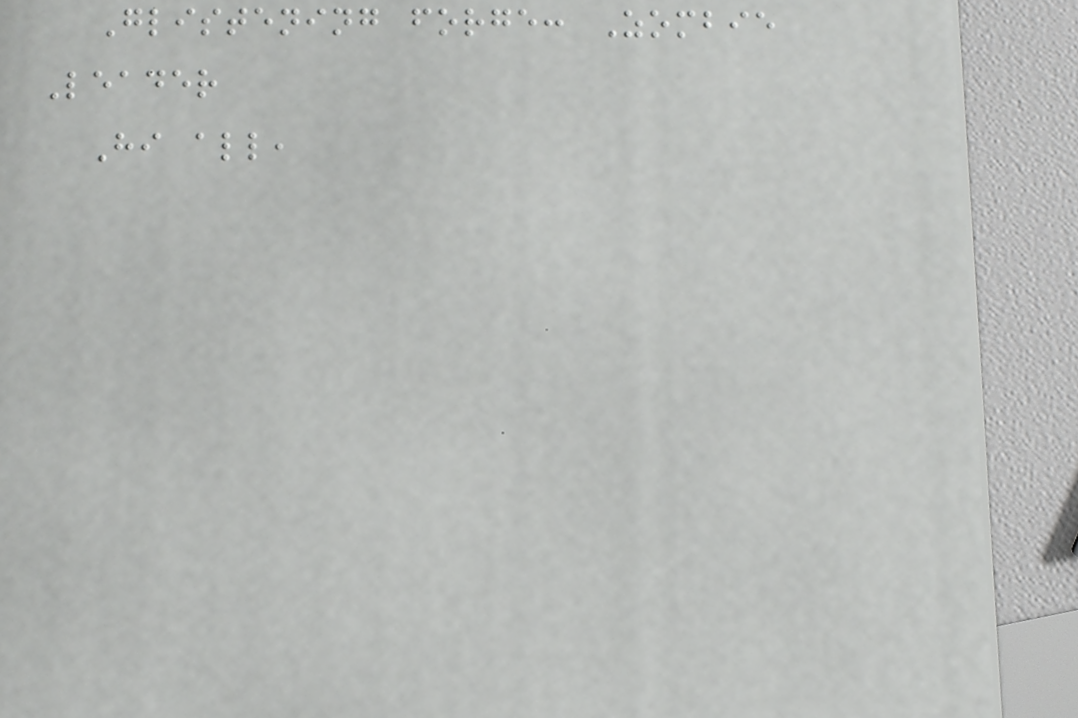Glistening forge: Zombie
Leader
Hi all,
